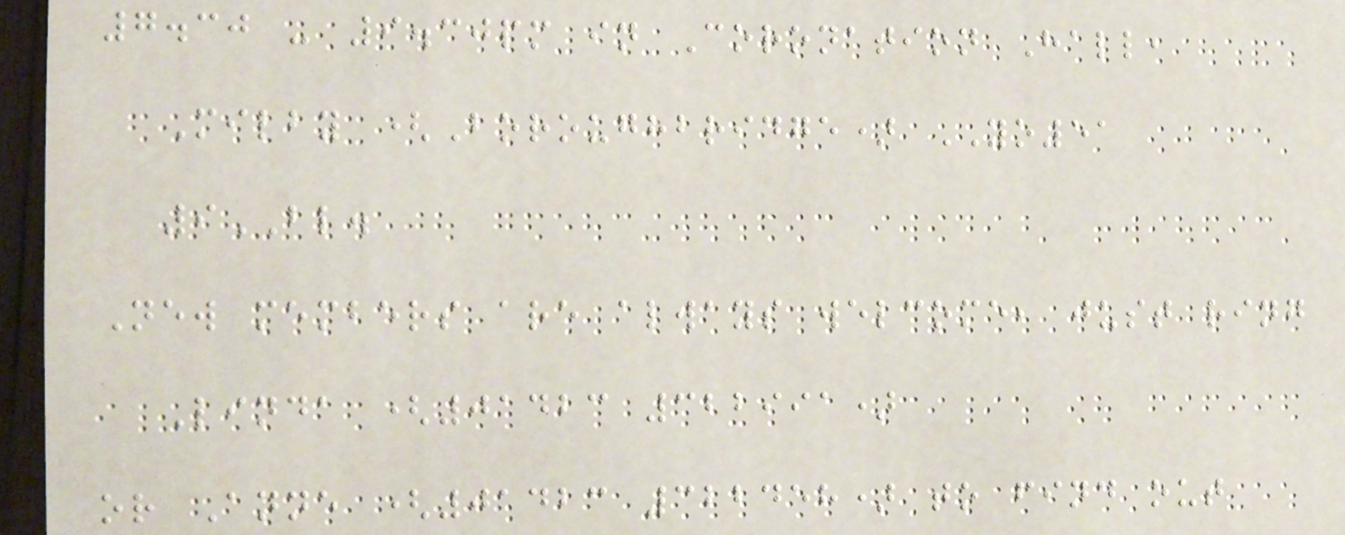7.30 - 9.30pm in Coronation Hall,
Milby (Boroughbridge) YO51
9BL.
New members are always welcome, just ring
Linda (01423 322991)
or Anne (01423 322458) to find out
